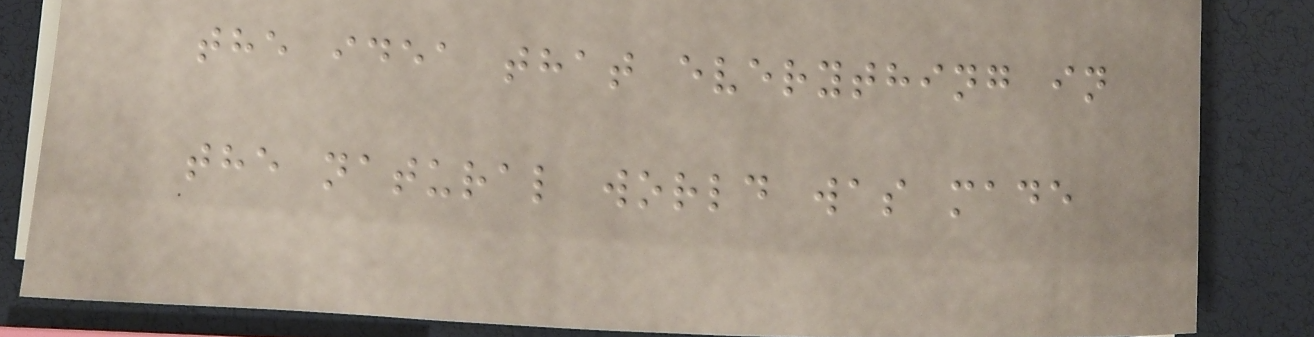the idea that everything in
the natural world was made
